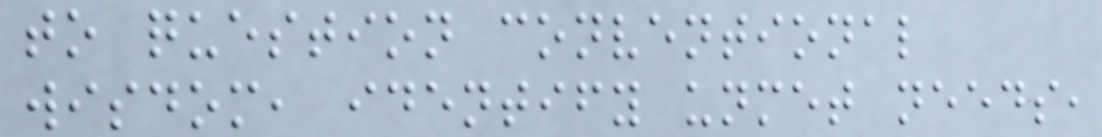to question conventional
wisdom, identify unmet needs,
